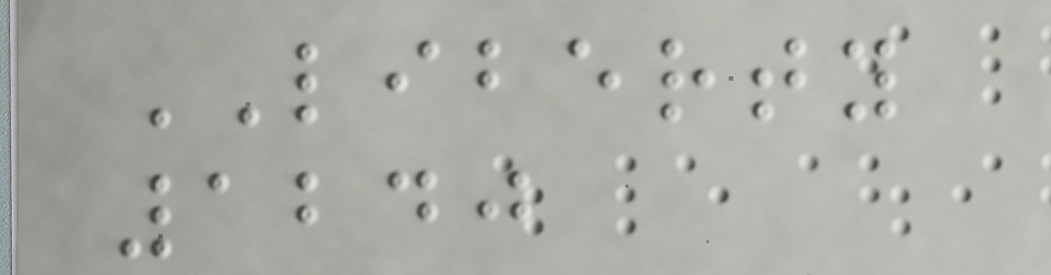LIBERTY
1240
